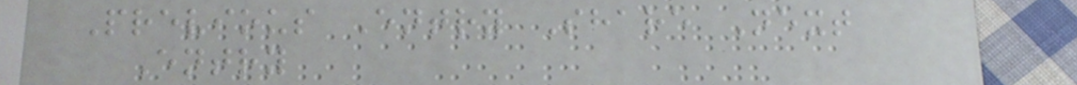Previous Entry Share Next
Entry
